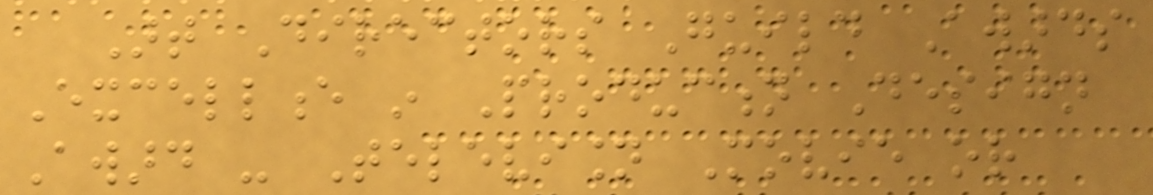Art Directors Guild Awards
Excellence in Production Design
Award - Television Movie or
